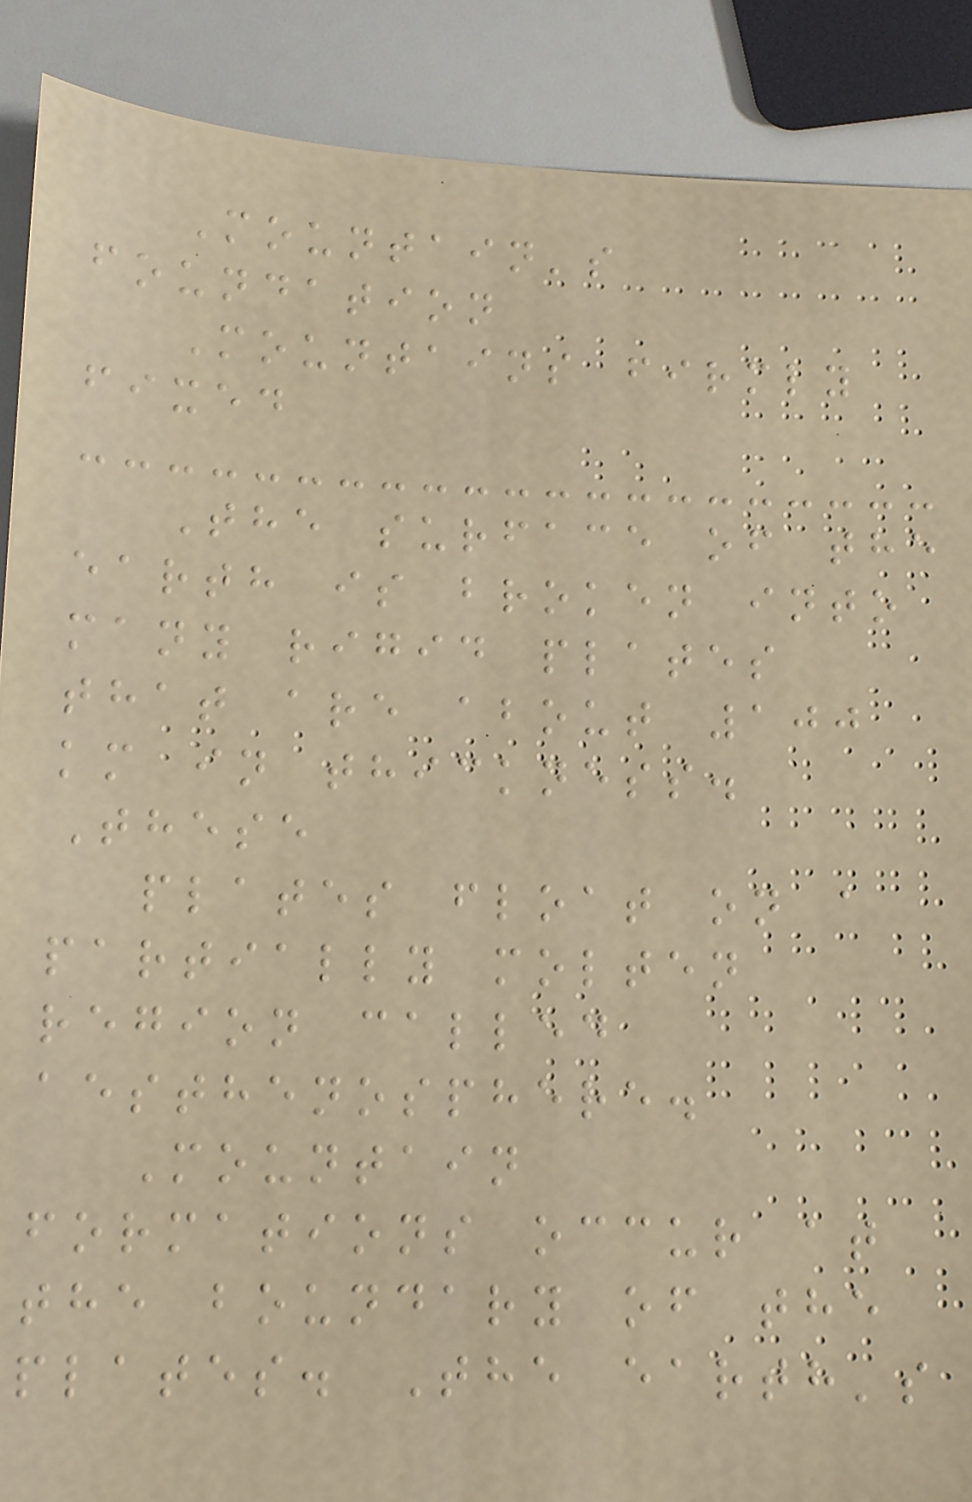Mountain's
foundation
Mountains firmly
fixed
The surface of the
earth is broken into
many rigid plates
that are about 100
km in thickness.
These
plates float on a
partially molten
region called
aesthenosphere.
Mountain
formations occur at
the boundary of the
plates. The earth's
